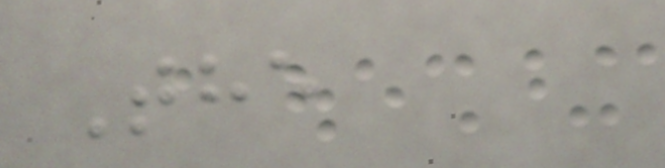The
